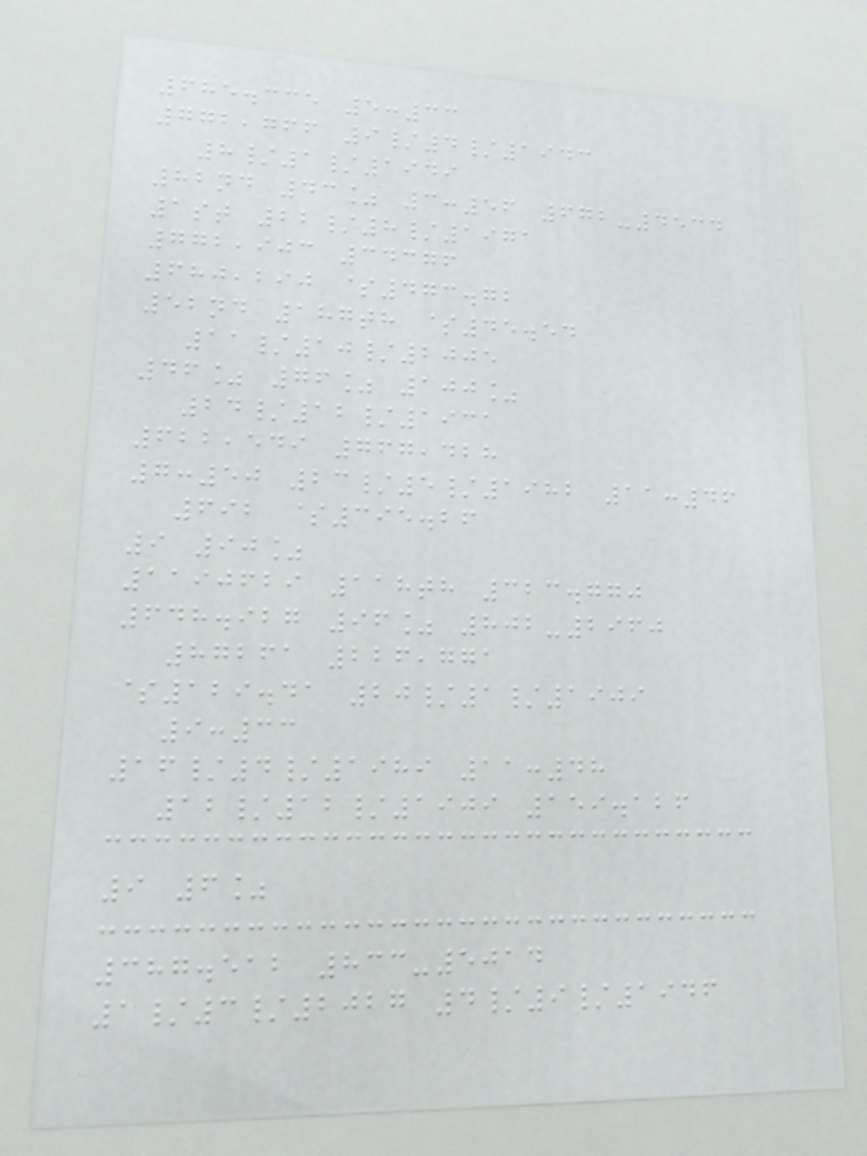685.335 5:33
772,766 9/4/1943
8/1/1949
82nd 43% 3:56 672-4534
1st 22/8/1971
772,903 34376
680,290 $473.72
52nd 187th $45.54
11/10/2005
46% 76% 100%
24/12/1931
622,549 767,428
7:50 23/5/1982 11:46
692 $395.26
9 90%
1190629 118th 323.770
648.927 96% 802-2960
87261 226,771
$129.41 20/1/1909
9:33
16/4/1989 11:48
12/12/1909 159.126
9 6%
387.512 833-5014
1/3/2027 4/9/1946
